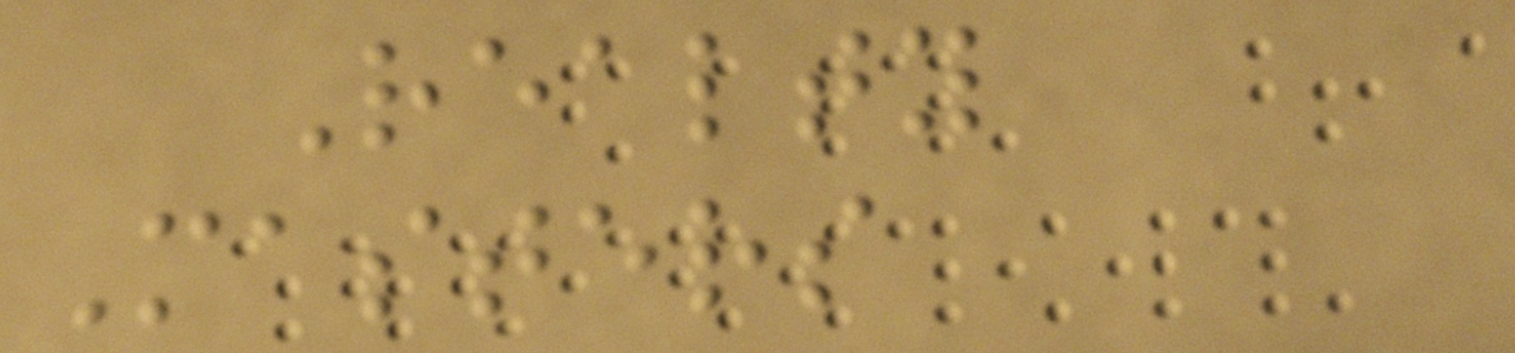Realty
Masters
